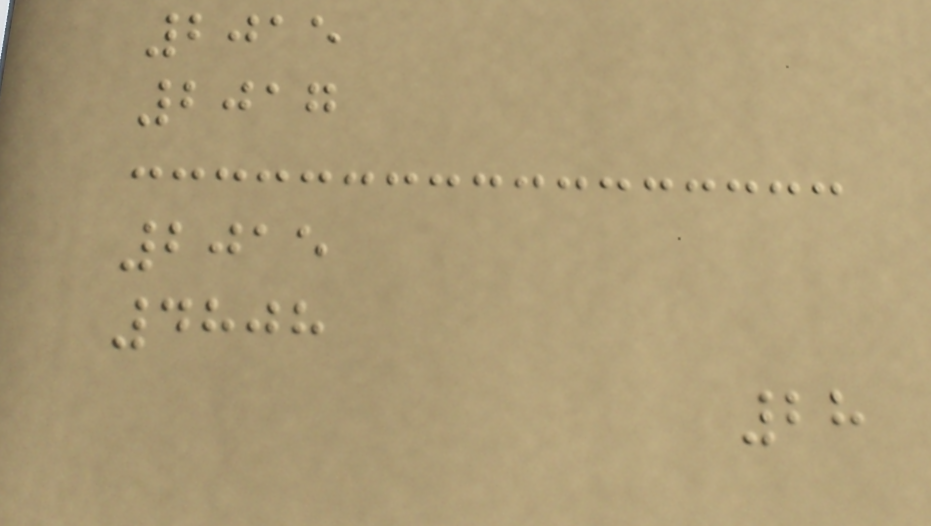2015
2017
2015
4808
28
